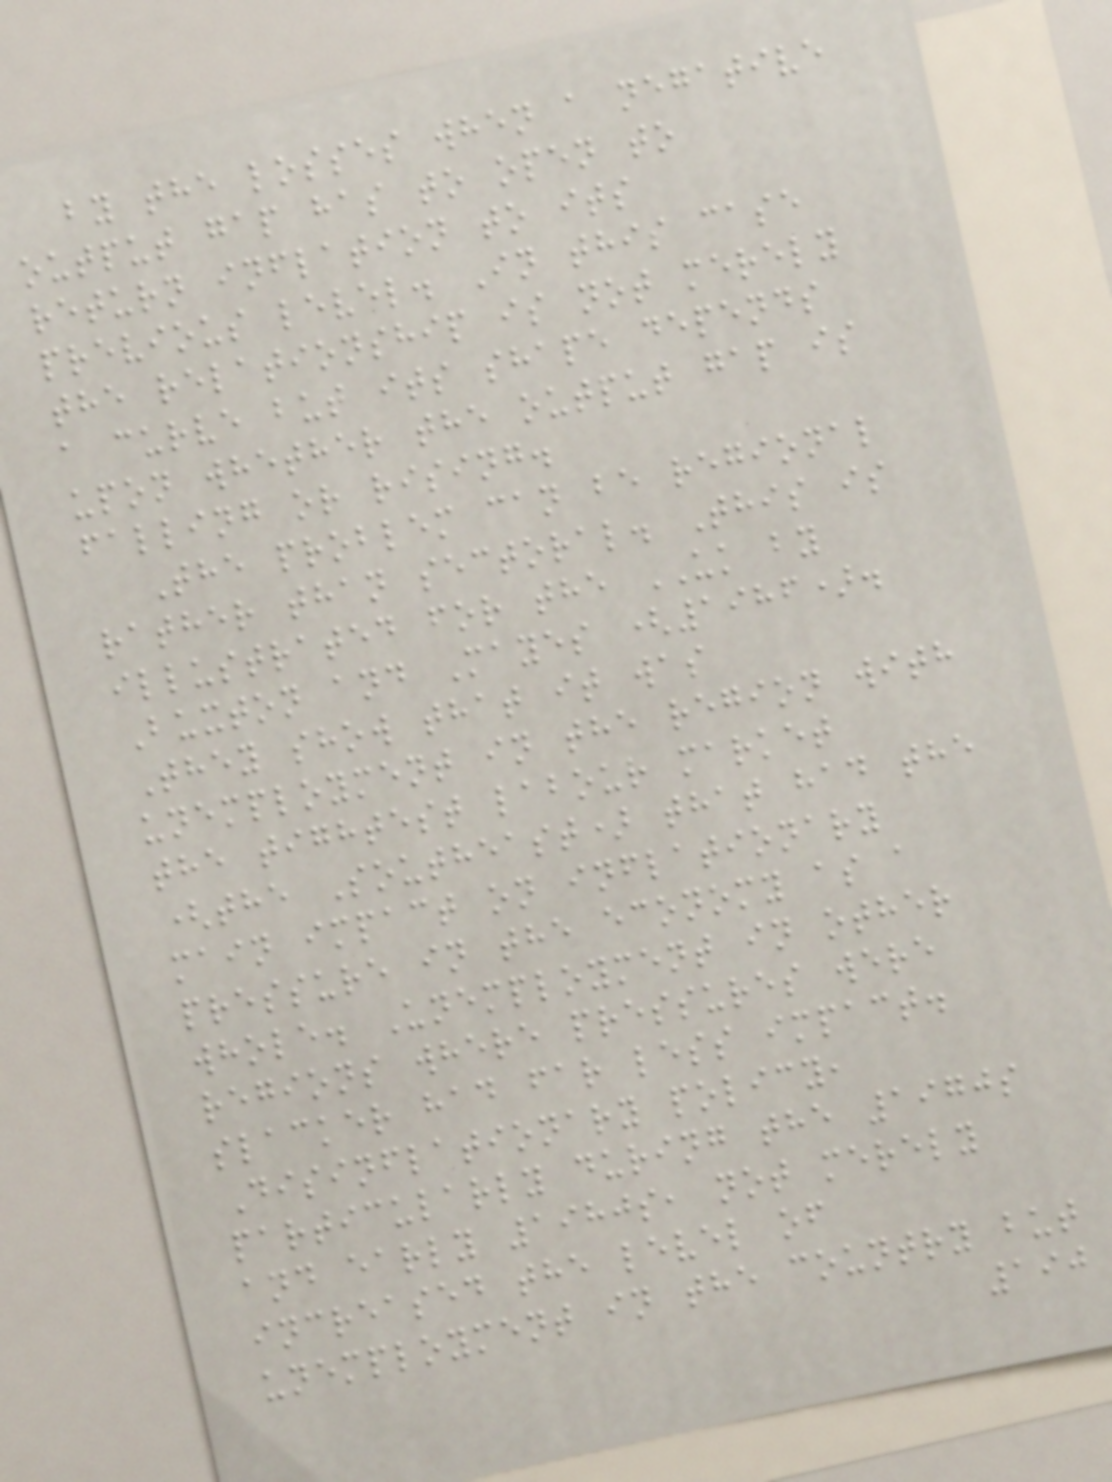by the losses when a negative
output gap has to open to
return inflation to its
previous level. In this case
the relationship is not merely
a curve but its shape depends
upon whether the output gap is
falling or rising.
The problem can be regional
rather than sectoral. This is
illustrated for the UK by
Buxton and Mayes (1986).
They show that it was
unemployment in the region with
the tightest labour market
(the Southeast) that had the
main impact on inflationary
pressure in the economy as a
whole. Unemployment in other
regions where pressures were
slacker had far less impact.
Disinflationary policy,
particularly during the 1970s
and early 1980s, not merely
increased the level of
unemployment in the country but
190
